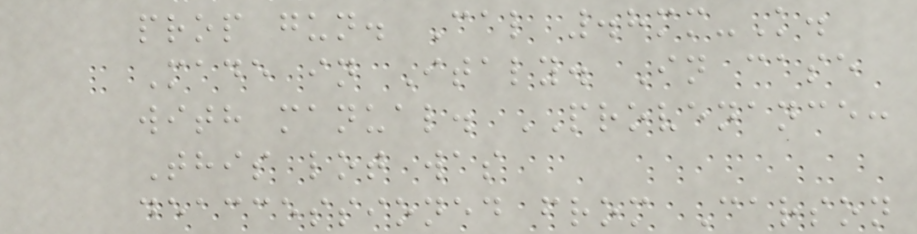prop gun. Cal .8mm-K.
Made in Italy. In case
with manual. PROVENANCE:
This lot was
deaccessioned from Carson
